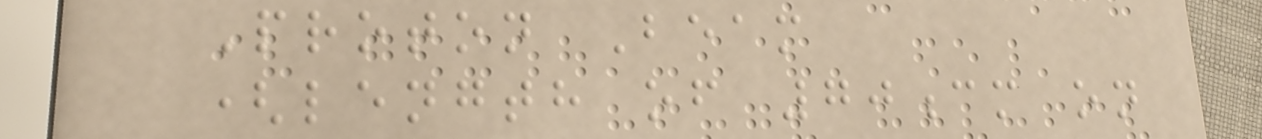Proton Beam
(length of 70cm on
